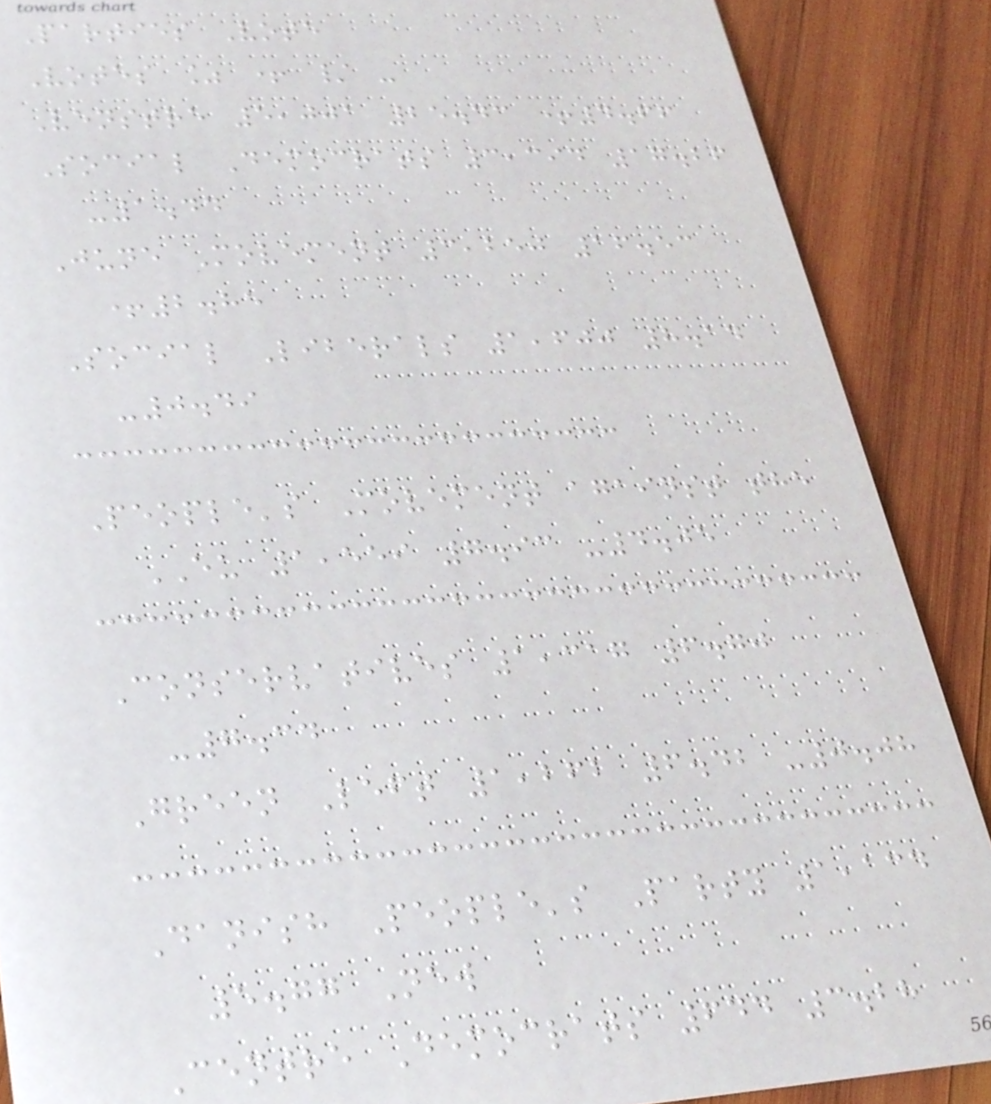Parties Vote
Votes % + / -
Venstre 5,001 25.43 +4.66
Social Democrats 3,394 17.26
-1.44
June Movement 3,250 16.53
+2.85
Social Liberals 1,600 8.14
-0.49
People's Movement against the
EU 1,559 7.93 -4.05
Conservatives 1,317 6.70
-7.34
Green Left 1,262 6.42 -0.08
Danish People's Party 1,134
5.77 New
Centre Democrats 644 3.28
